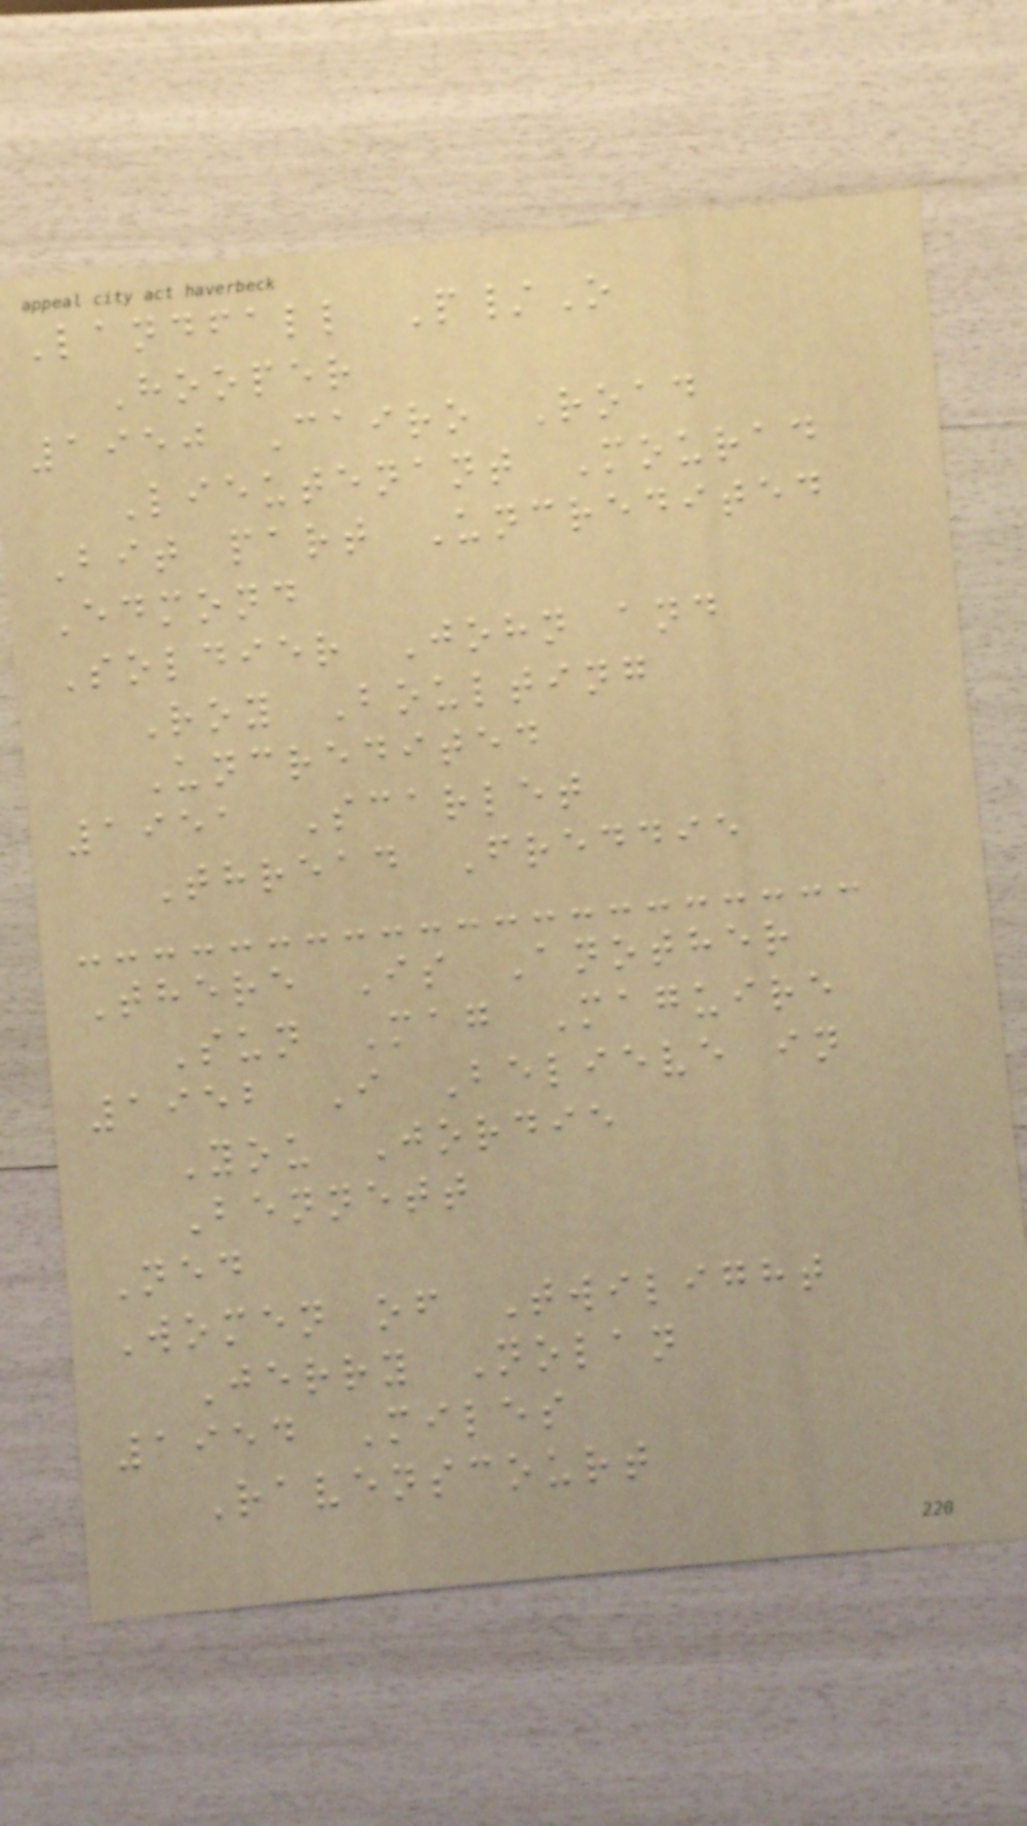Landfall P/O
Hooper
1950 Cairo Road
Lieutenant Mourad
Bit part Uncredited
Edmond
Soldier John and
Roy Boulting
Uncredited
1951 Scarlet
Thread Freddie
There Is Another
Sun Mag Maguire
1952 I Believe in
You Jordie
Bennett
Ned
Women of Twilight
Jerry Nolan
1954 Miles
Ravenscourt
